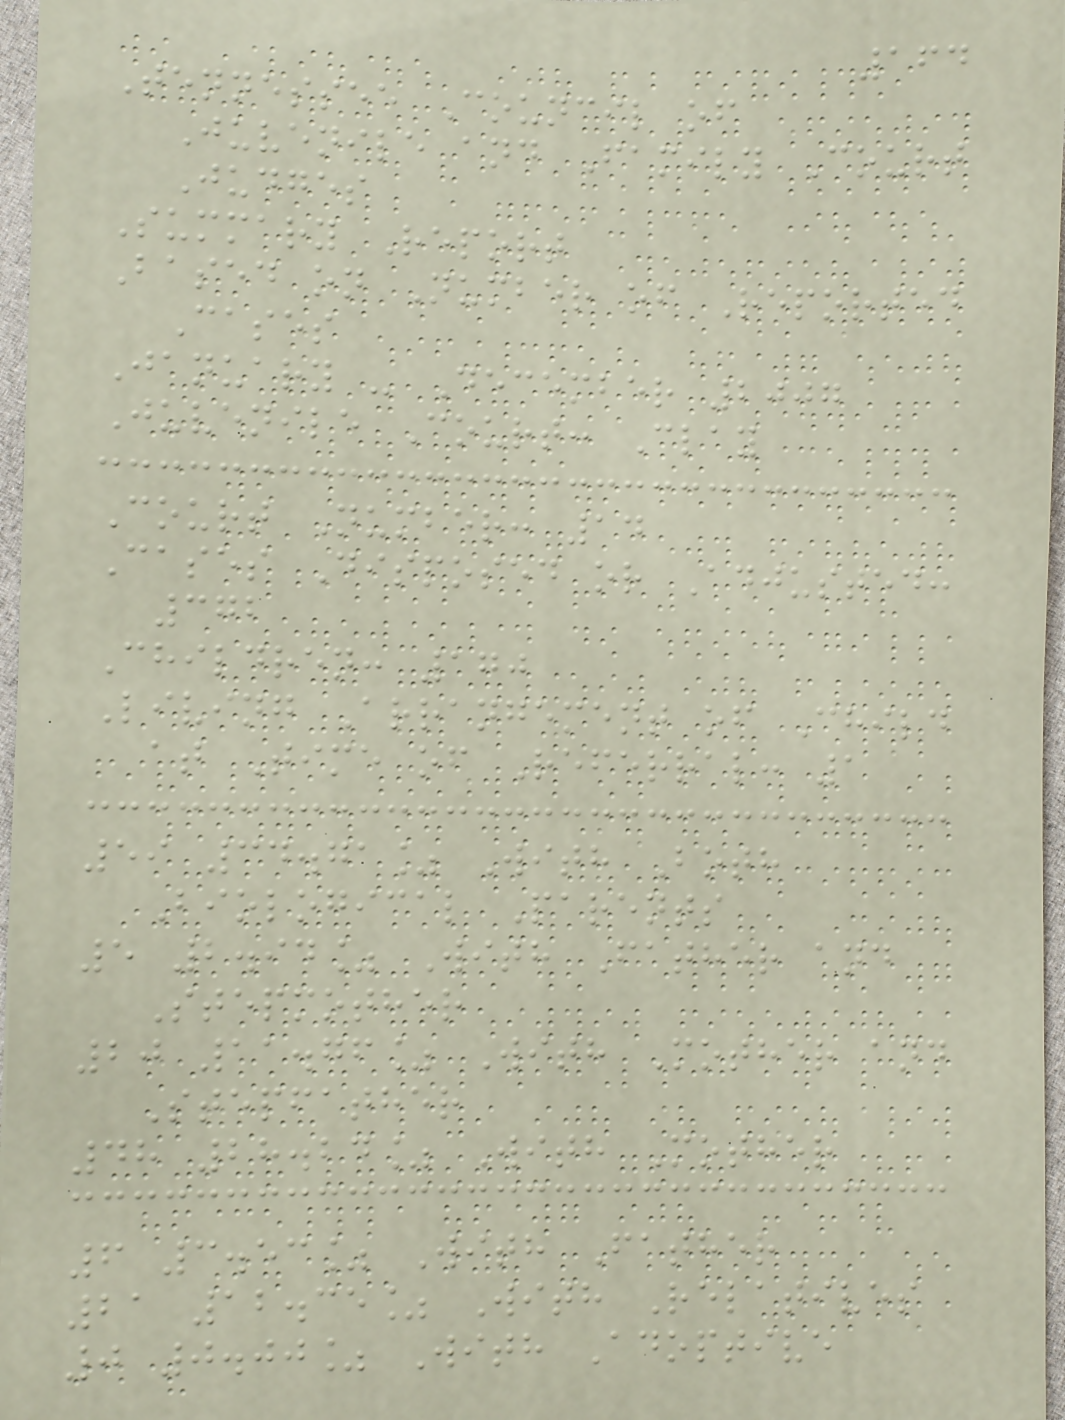164
Tennessee Council of
Juvenile and Family Court
Judges
Summary Report
Based on Number of Reported
Cases
January - December 2007
Juvenile Court: Clay
Court Number: 14
Cases Disposed or Adjusted:
372
Children: 170
Living Arrangement of Child
at Time of Referral: 1
59 34.71% With Both
Biological Parents
5 2.94% With Father and
Stepmother
20 11.76% With Mother and
Stepfather
48 28.24% With Mother
6 3.53% With Father
21 12.35% With Relatives
0 0.00% With Adoptive
